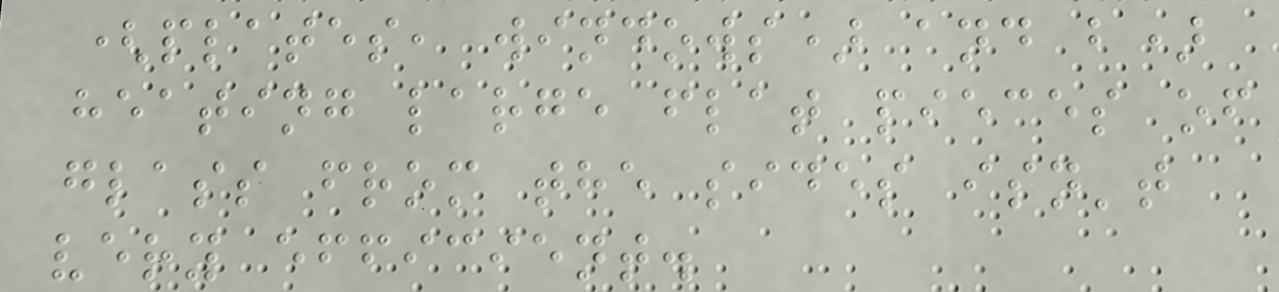(plates, windows) and b)
heating large flat pieces of
glass from the sides isn't
very efficient.
